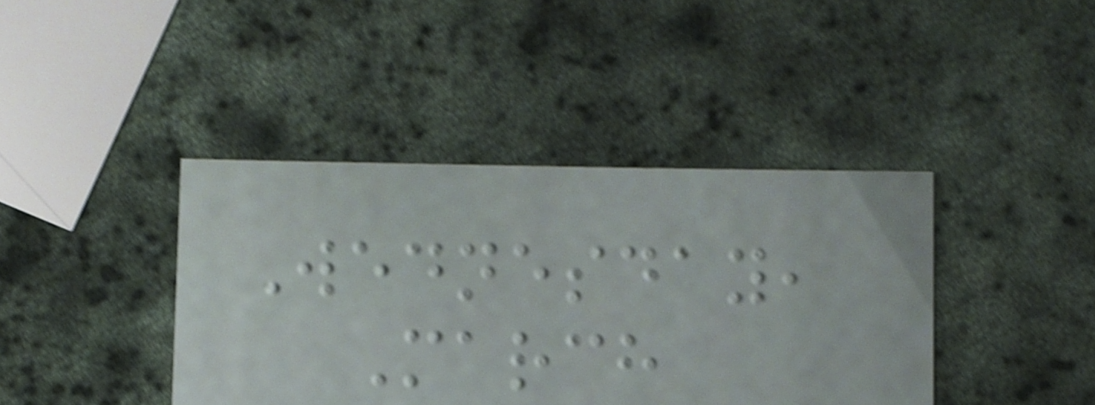Wednesday,
March
